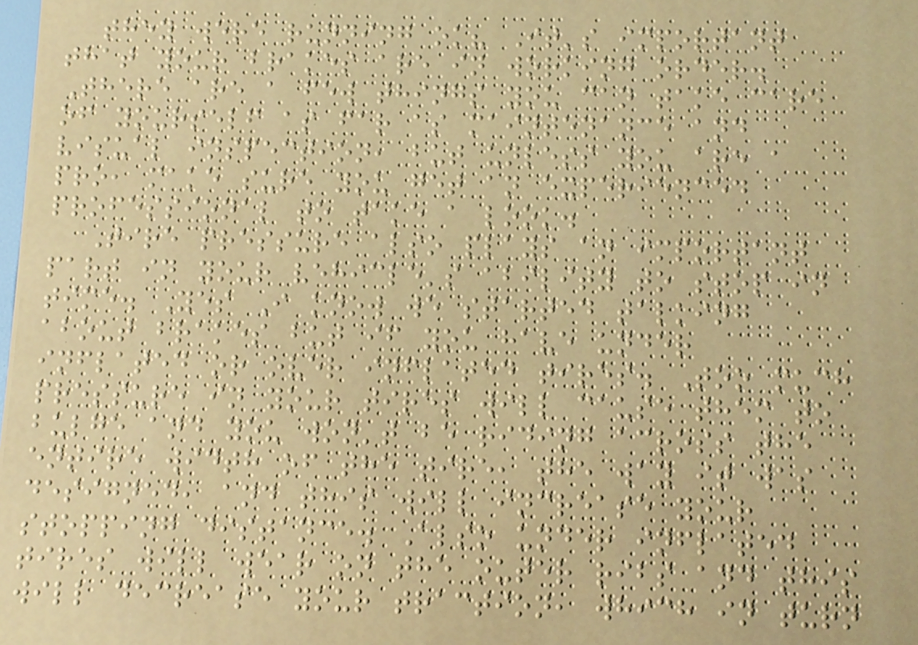they were running ok? It's important
that your brakes are in working order.
There are a few things you can take care
of yourself as far as maintenance and
visual inspection, but unless you are a
pro, make sure you get an experienced
professional to take a look.
Tire pressure also plays an important
part in your vehicle's ability to stop in
time. Yes I know we started talking
about brakes but if you have under
inflated or over inflated tires. Too much
pressure in your tires will cause them to
bulge and you won't be riding across the
entire width of the tire, the way it was
designed, and this will increase your
stopping distance. Also under inflated
tires will wear on the outer ribs and this
will decrease your traction, which in turn
